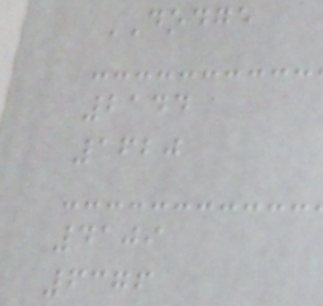DODGE
2144
1620
4109
6376
